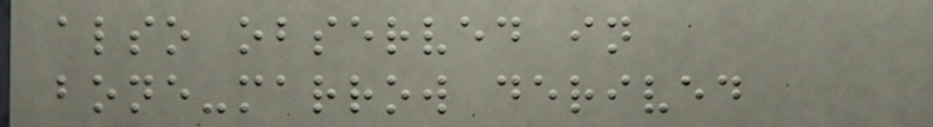also observed in
bone-marrow derived
